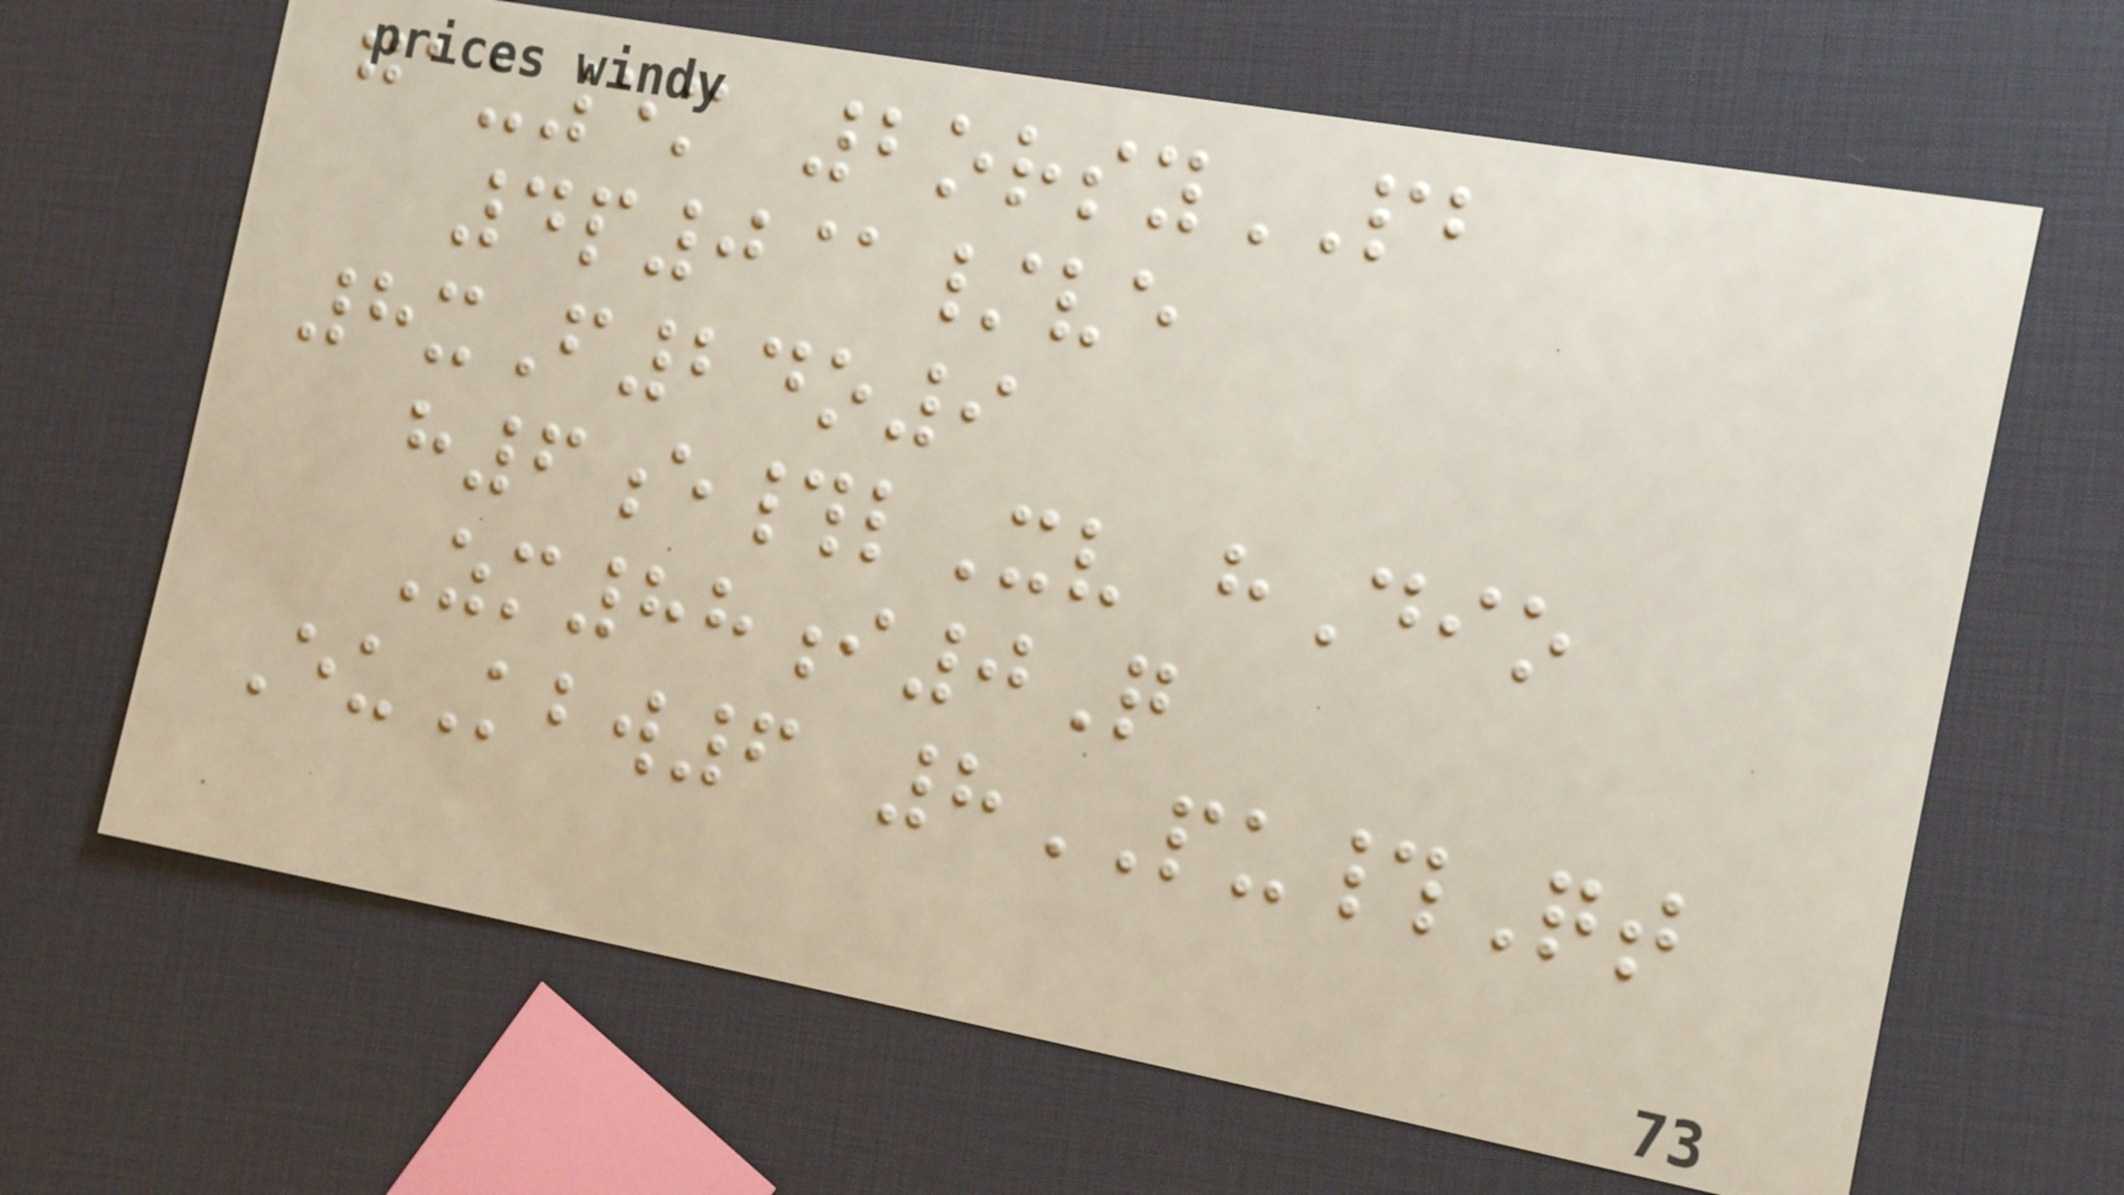gau5m 2orsyPB
4p0@/ve
8xF24o9
h6e#lXv hDio
Zm88i0Q
EuKbw6 8PU#Qt
